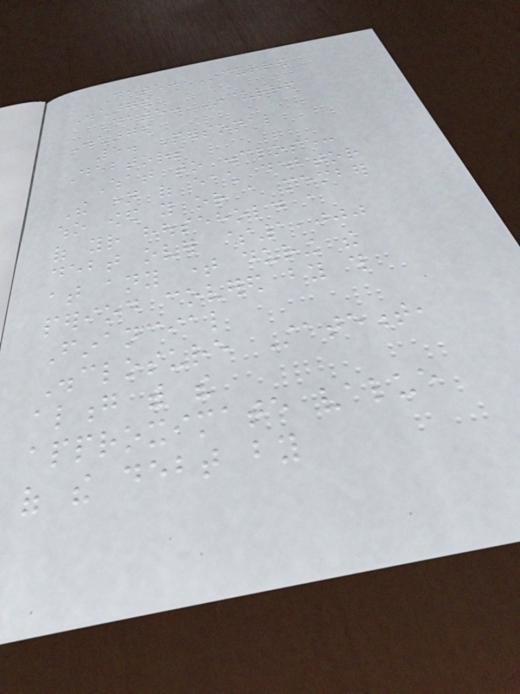Date: Incurred
Discharged
Date: Incurred
Discharged
5. Personal
Debtors
What to disclose:
The name of each debtor
who owed you or a member
of your household a
debt over $1,000
at any time during the
period covered by this
Financial
Disclosure Statement,
along with the
approximate value
of the debt by
